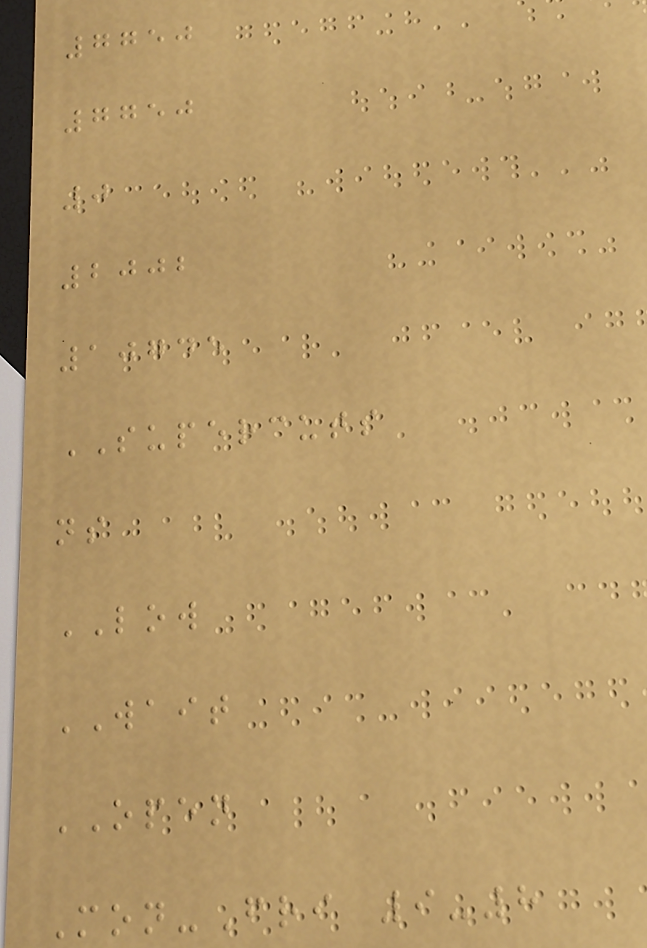7750
7750
0
2002
10745
SUPERCUTS
ns
LOW
WAIT
OPEN
Mon-Fri 9-8
